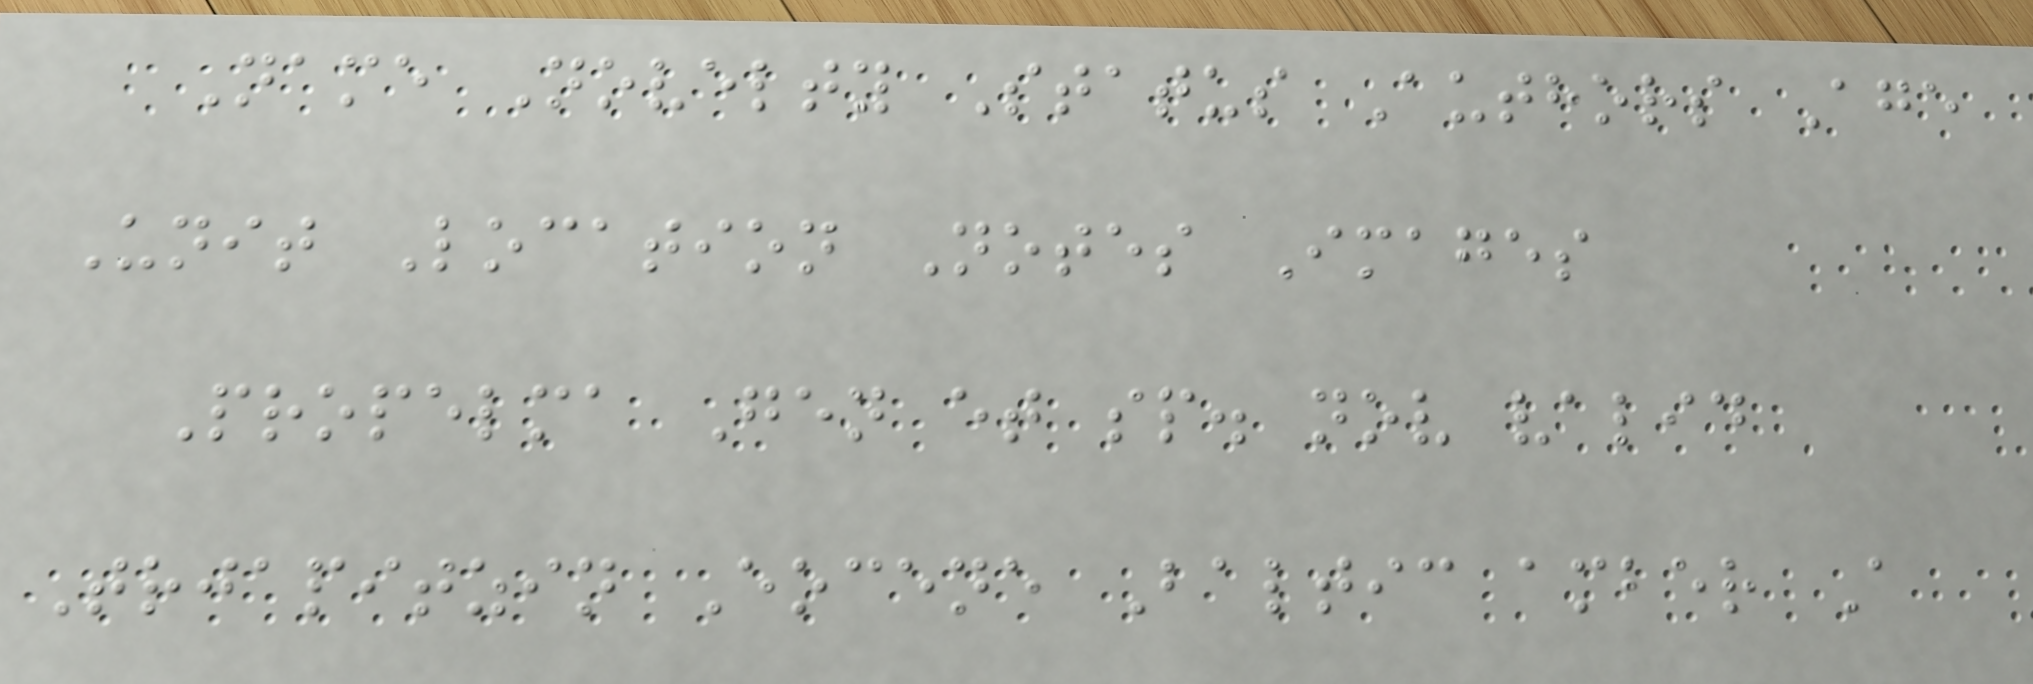Name Novelty Status Authors Age
Unit Location Notes Images
Propelma Gen et sp. nov valid
Trjapitzin Eocene Baltic amber A
